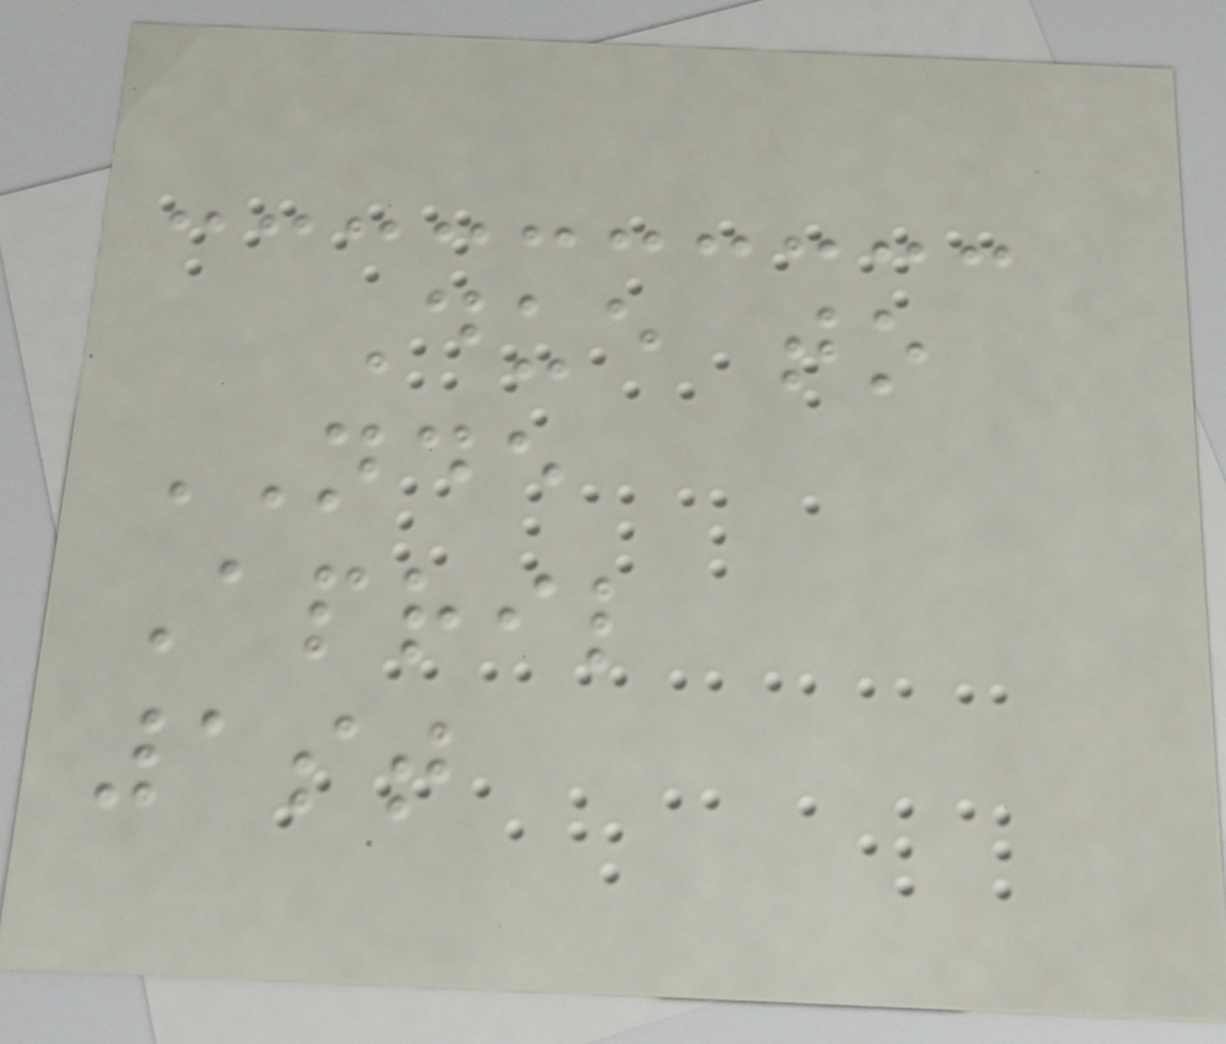Due to
NDE
April
1st
